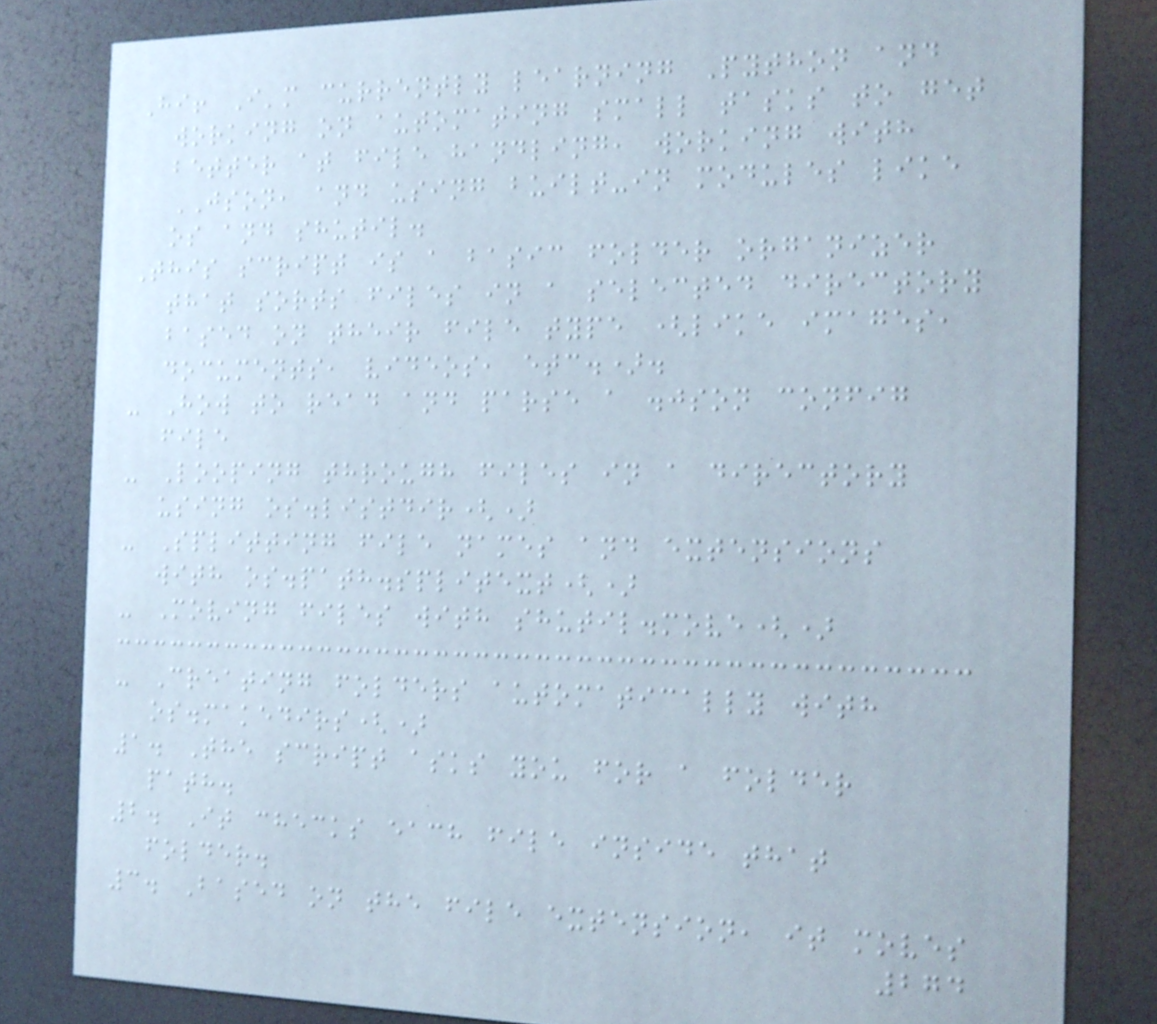Hi! I'm currently learning Python and
working on automating small tasks to get
better at file handling, working with
JSON, and using built-in modules like
os and shutil.
This script is a basic folder organizer
that sorts files in a selected directory
based on their file type (like images,
documents, videos, etc.).
- How to read and parse a .json config
file
- Looping through files in a directory
using os.listdir()
- Splitting file names and extensions
with os.path.splitext()
- Moving files with shutil.move()
- Creating folders automatically with
os.makedirs()
1. The script asks you for a folder
path.
2. It checks each file inside that
folder.
3. Based on the file extension, it moves
274
